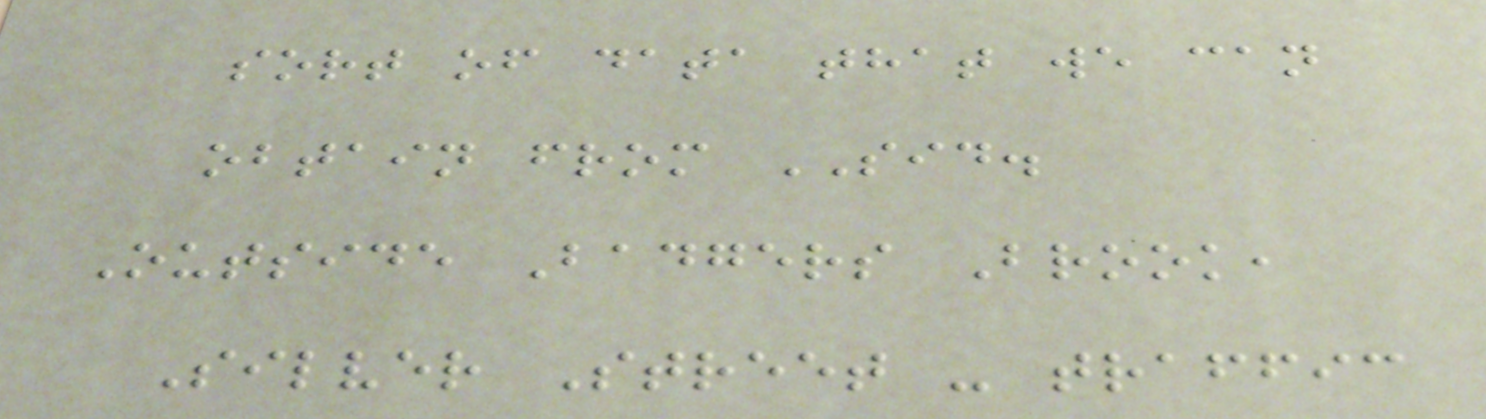sort of data that we can
obtain from SID.
Outside Badgers Brook,
Silver Street - traffic
